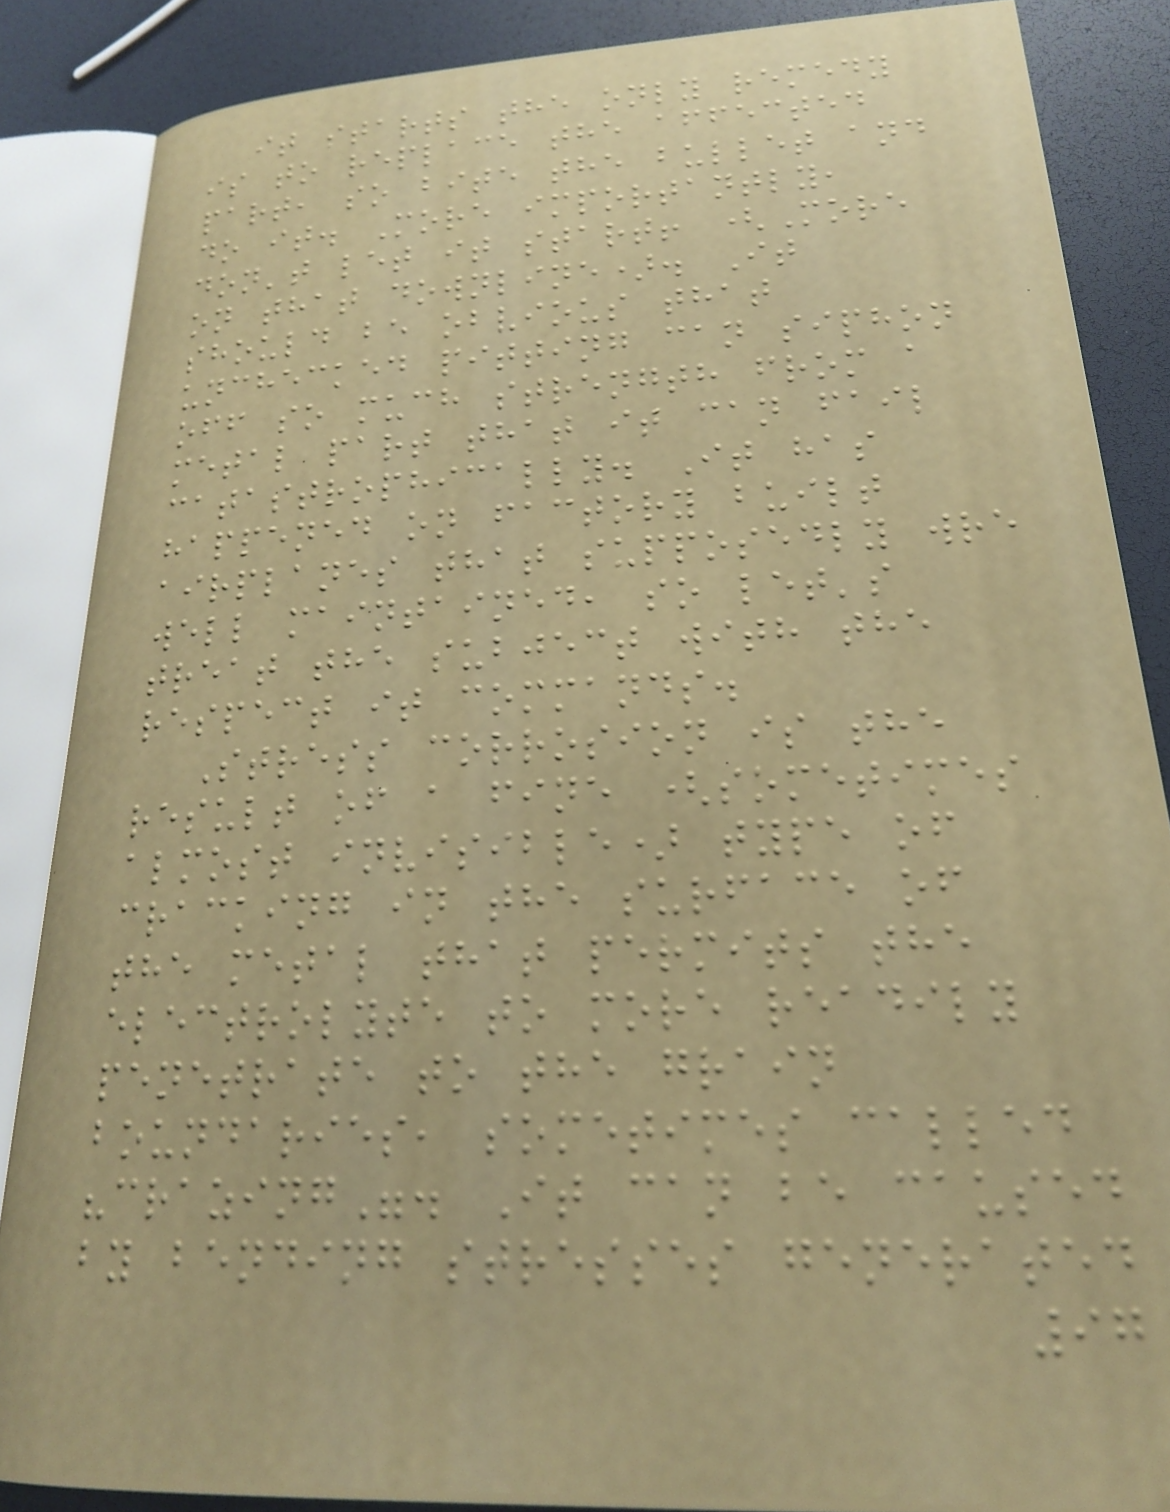it starts the only remedy
is to replace the affected
part, so bite the bullet and
do it. More importantly,
don't let it start! (More
on that downline). It
should be obvious that
unchecked pitting can siphon
off so much strength from a
metal part that it can fail
catastrophically. It has
happened on factory built
airplanes that supposedly wre
well maintained, so let's
treat the subject with the
respect it commands.
Stress corrosion is the
result of a fine (sometimes
almost invisible) type of
cracking in the surface of
the metal that permits the
electrolyte to more readily
penetrate to the grain
boundaries, sometimes called
"crazing". It can be caused
by bending stresses generated
97
